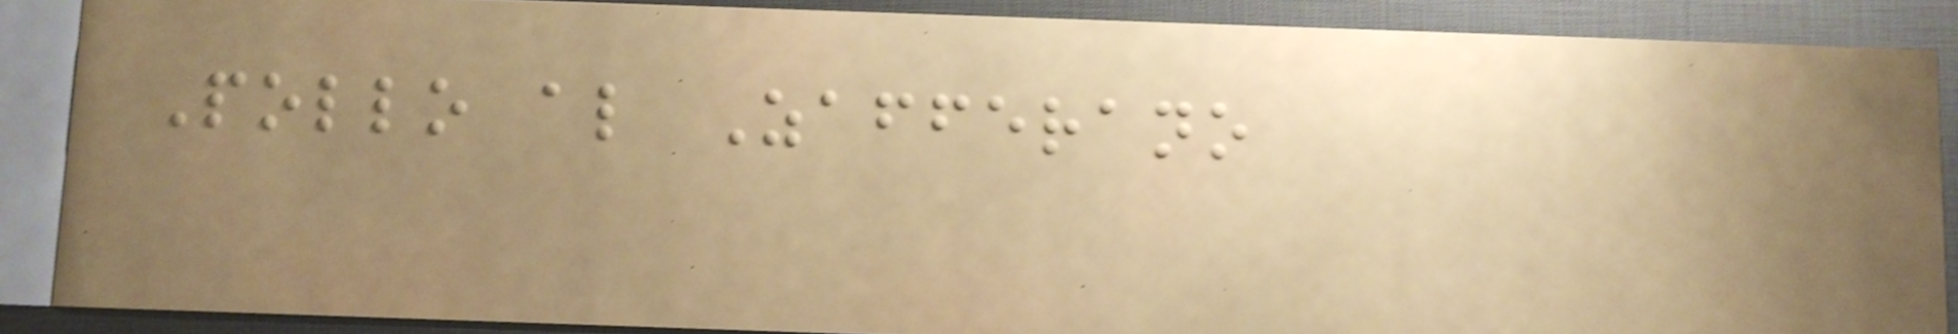Pollo al Zafferano
